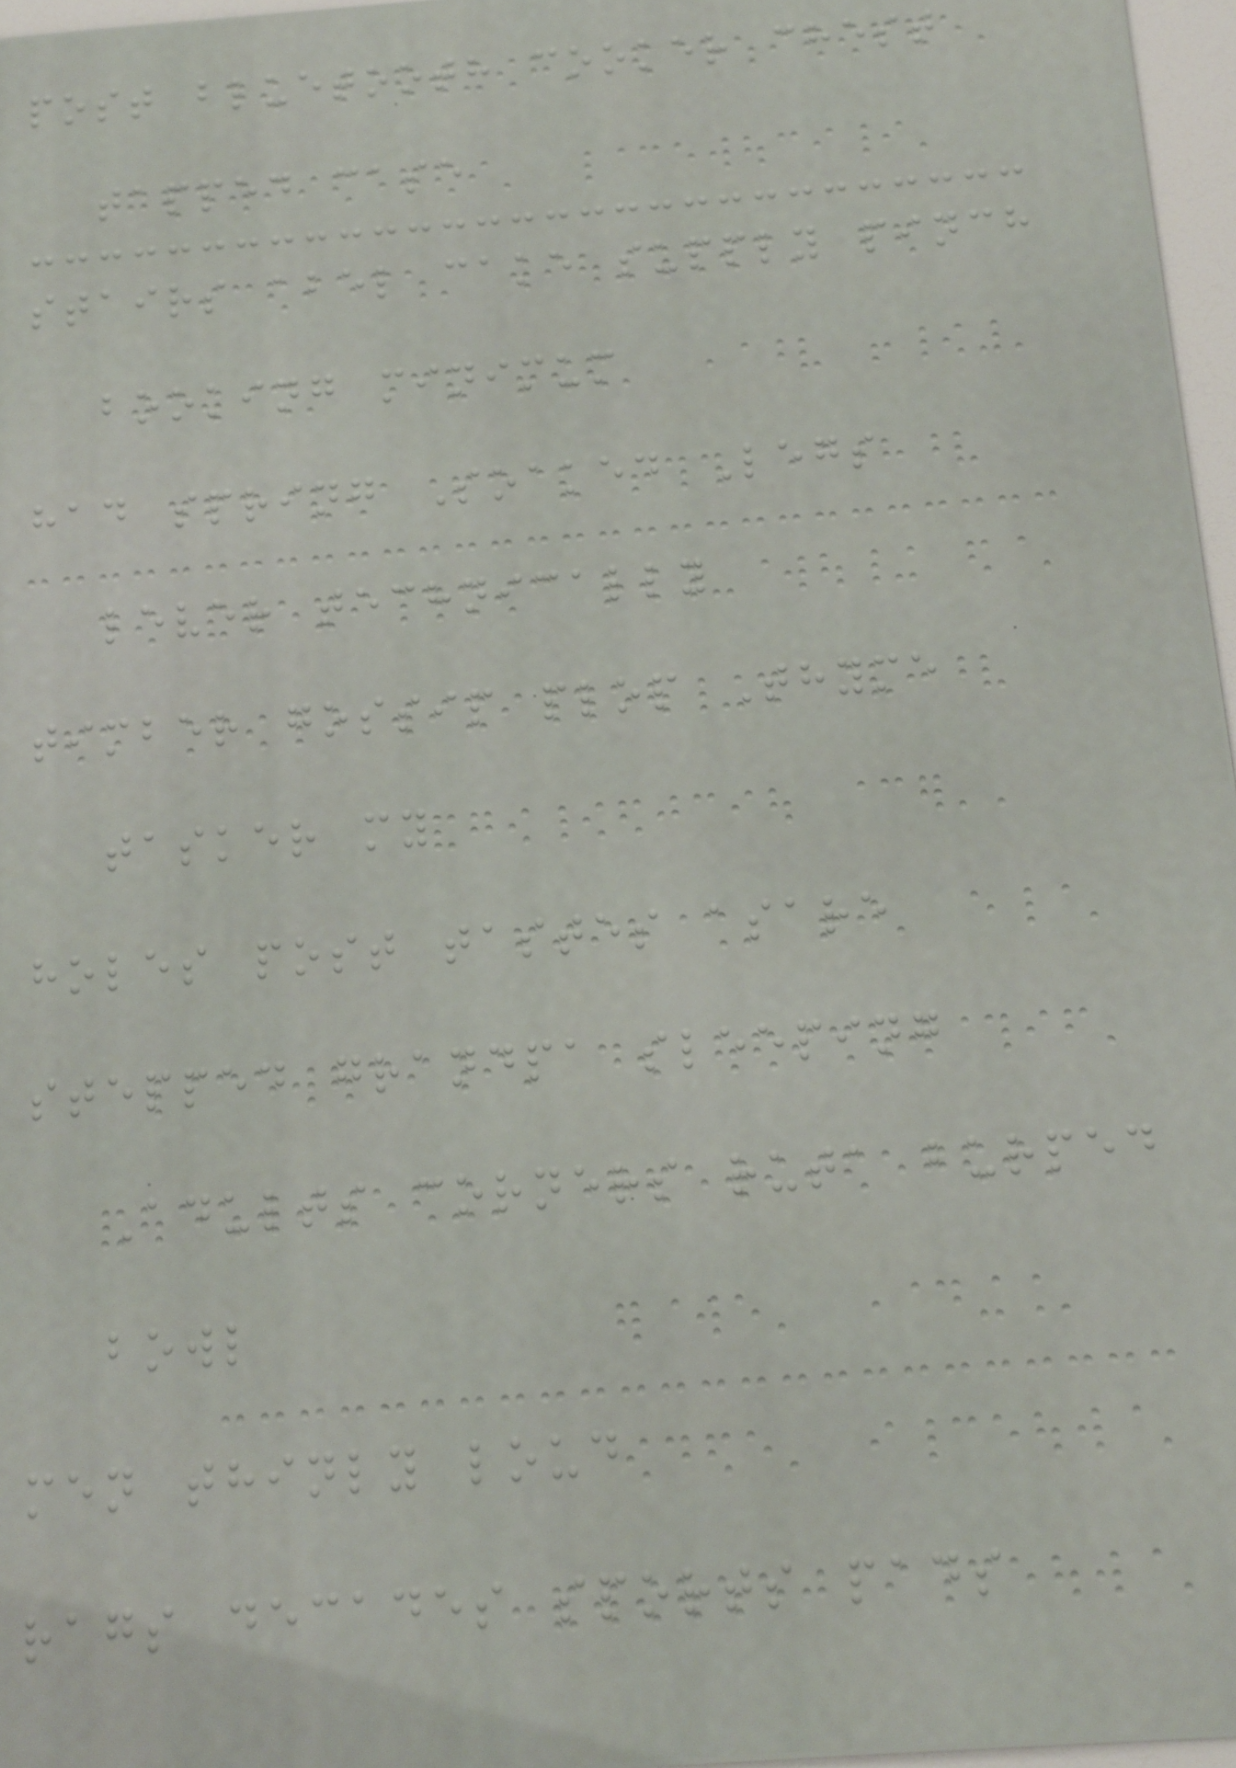post bluetooth cooker chest
tapped case
stairs abel cake supply pinch
booking minimum
had spring Soaked Legs
lever technically
timber gossip plop Thyme
tasker my
holes post tastes asare
stepped grandpa sleeping
Adults corners ruta burped
bowl
men thinly loud
rags decades sports pads
